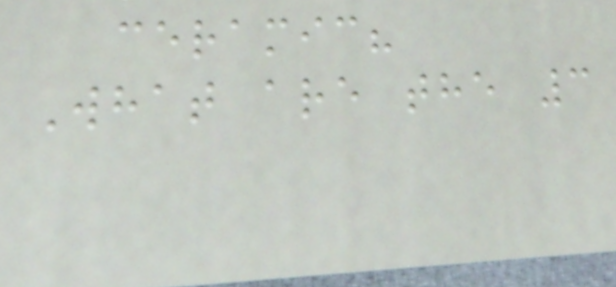ceramic?
What are the 3
